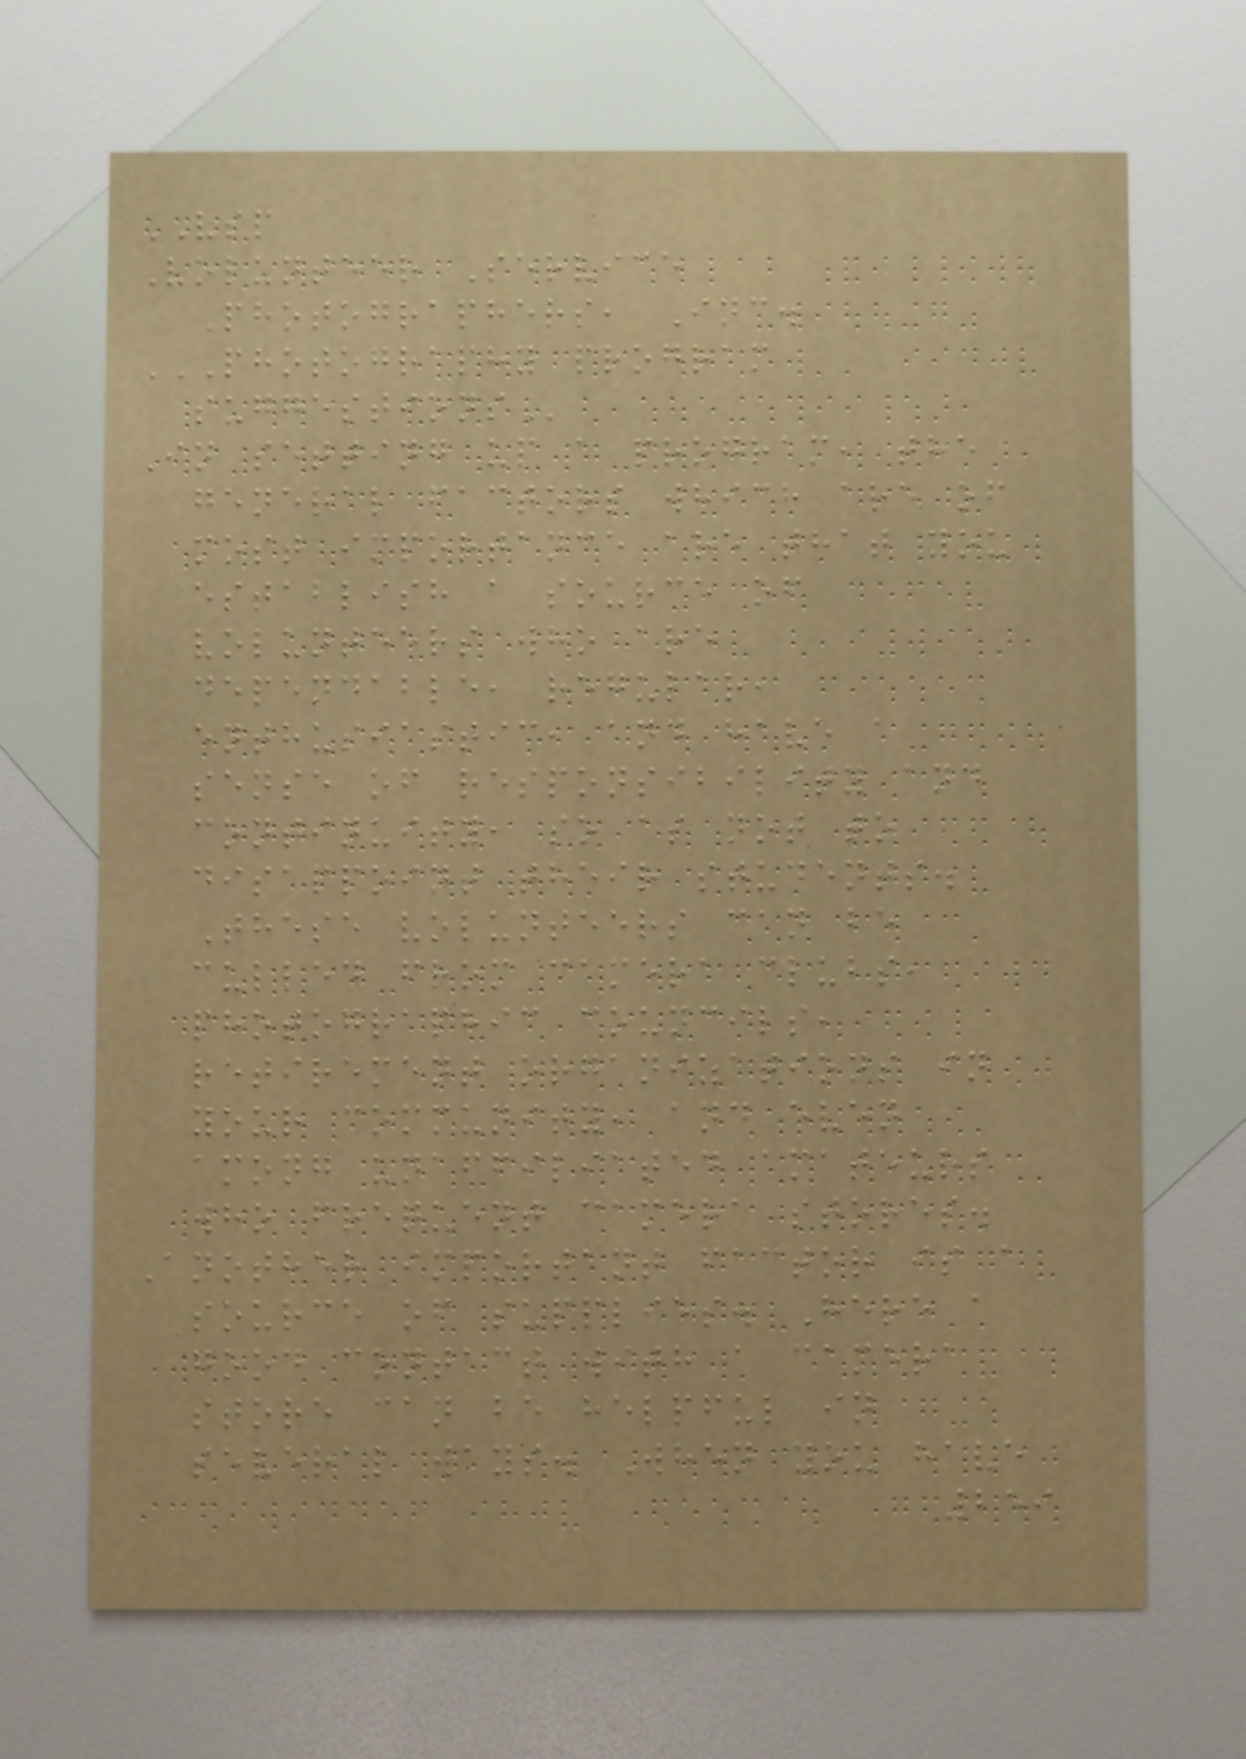VSP
Volunteer Service
Photographers, Inc.
PHOTOGRAPHY PROGRAM
SUGGESTIONS
In setting up a program, the
general factors which are of
most importance are that you
establish a source of
volunteers who are
dependable, regular,
enthusiastic, and have a
sense of responsibility and
continuity, so as not to
disappoint their students.
These volunteers can be
culled from camera clubs,
photographic councils,
retirement organizations in
your community, and even
among unaffiliated amateurs
who frequent camera stores.
Another important factor is a
source of supplies. Here a
good contact with a camera
store can be helpful in
several ways. When you have
259
